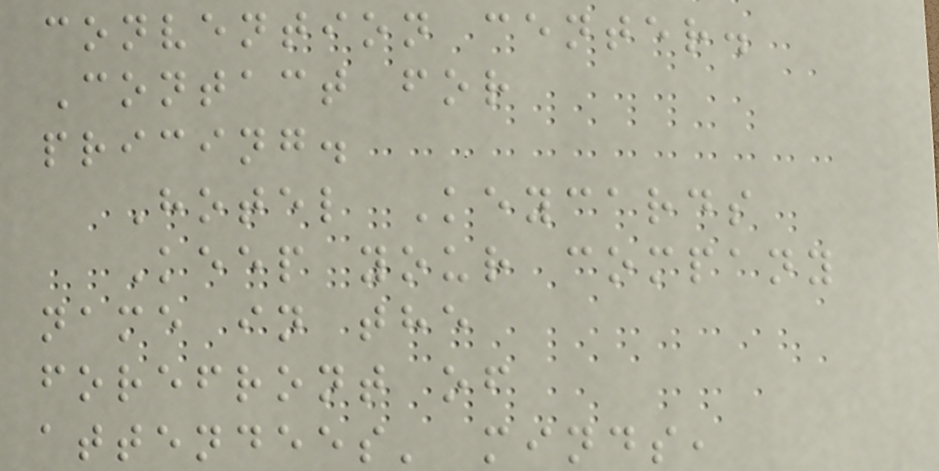convention center.
Contact for
pricing.
Hotel Keycards
Keep your company
name in the
forefront of
attendees' minds,
